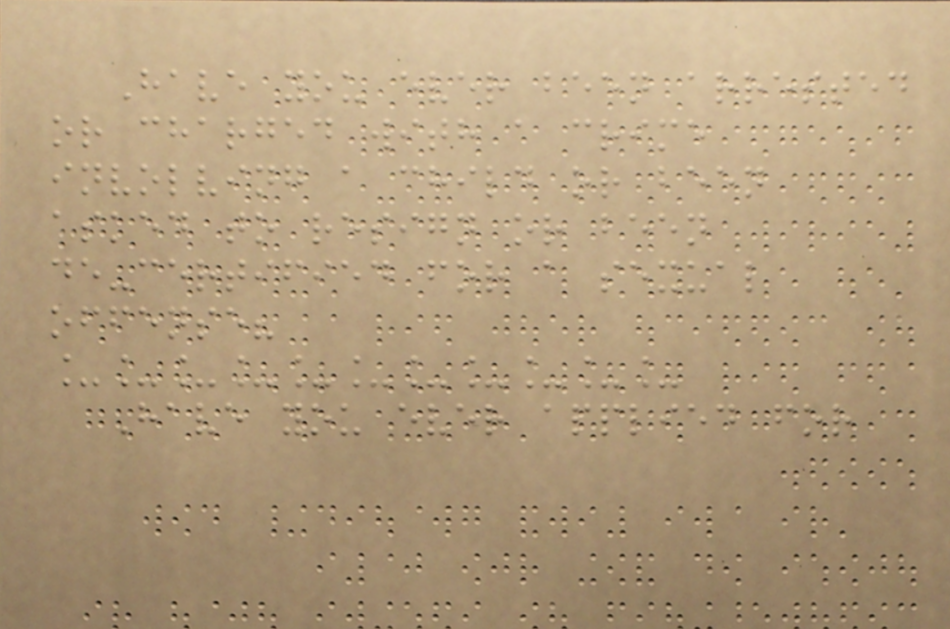Have you ever been arrested
or charged with a crime
involving a child or been
asked to resign or been
de-certified for a sexual
offense?
___________
Have you ever applied for
